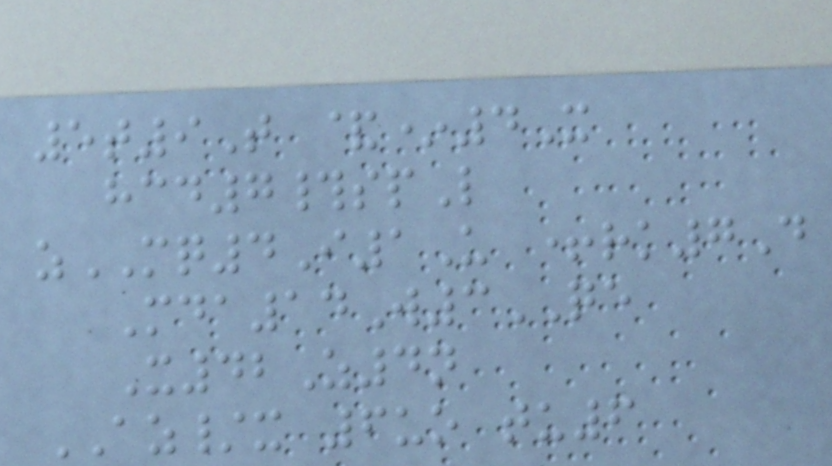5t9T &*4X
hcd7#spL
zMQ4I1U +rk7D
Mda14W3QE
X42Z4n
AZ/x 6uo tu6
